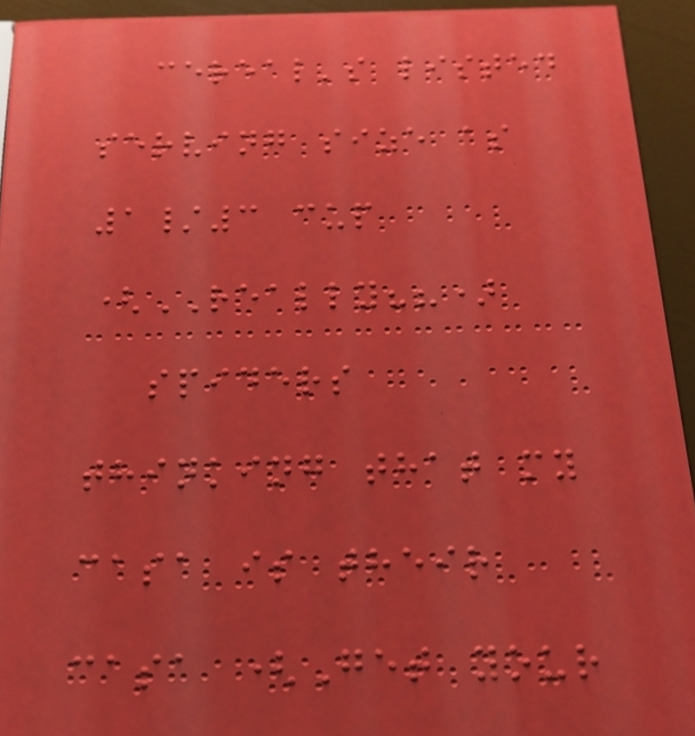cereal's listed
serving size as
1/3 cup
(REALLY??)
spiders
thinking that my
casa is their
casa (Get your
